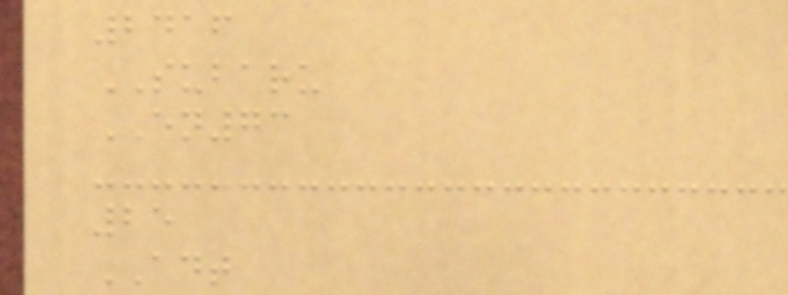2416
SUBARU
EN73
25
ADT
